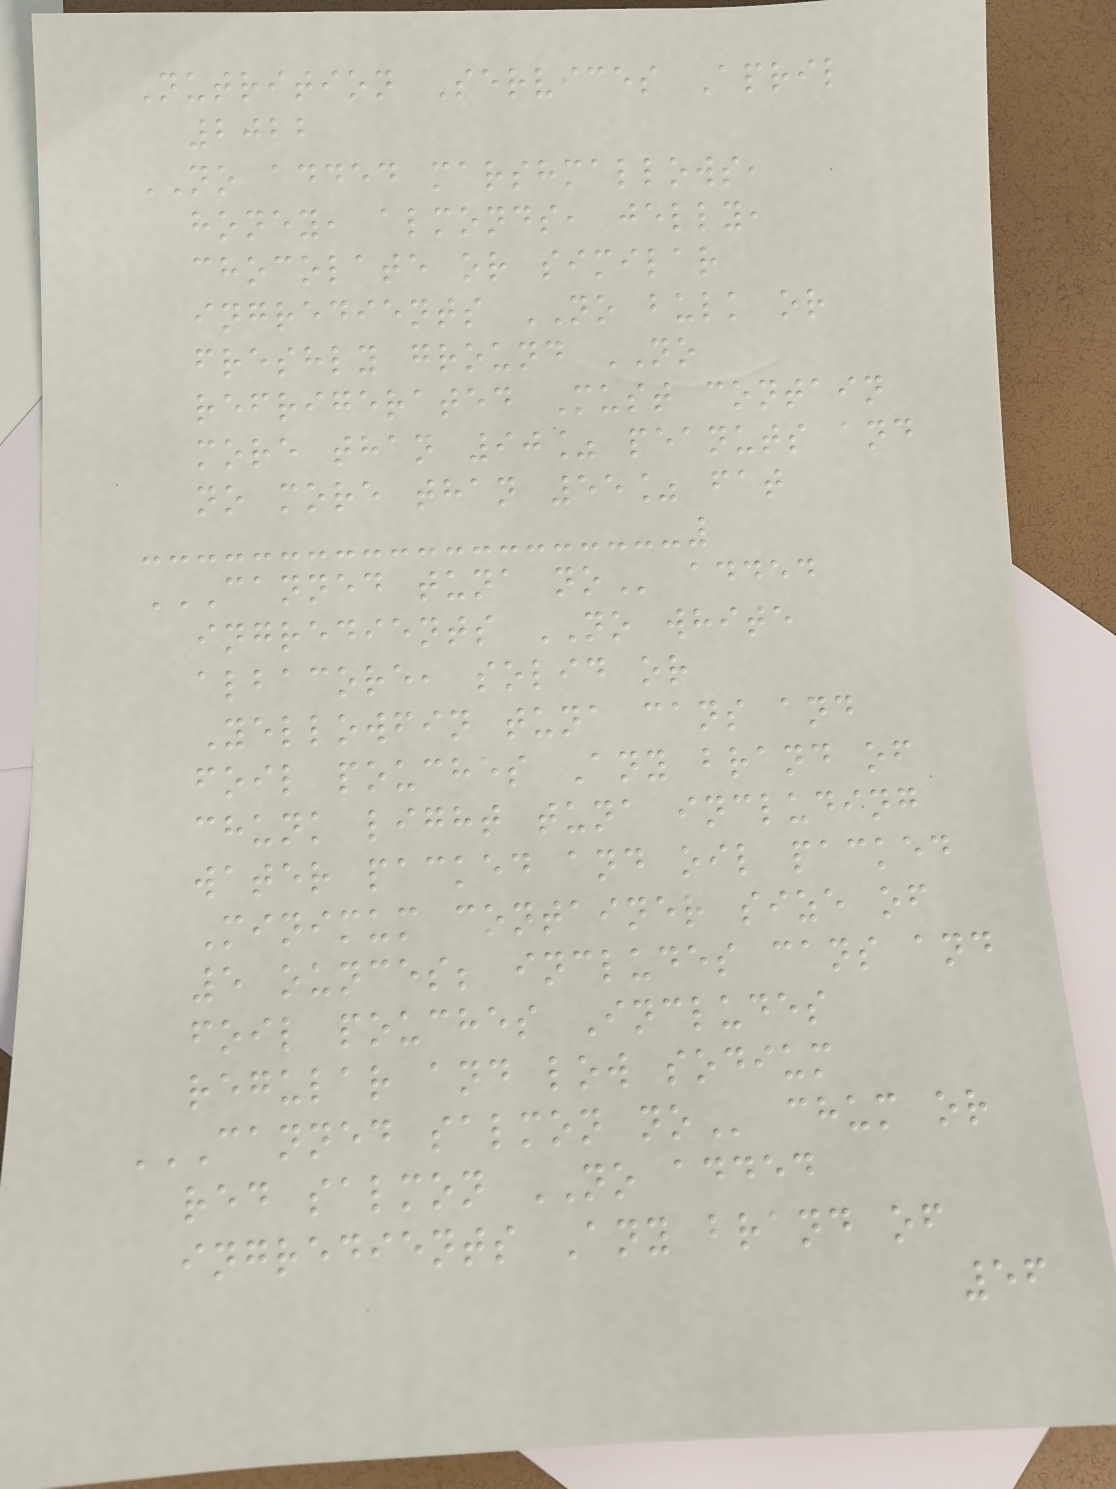Nutrition Services April
2022
NO added marshmallows,
honey, almonds, jelly,
chocolate or similar
ingredients NO bulk or
freshly ground NO
refrigerated Must contain
more than 90% peanuts and
no more than 55% fat
CANNED TUNA NO added
ingredients NO white
albacore, solid or
Yellowfin tuna cans and
foil pouches Any brand of
chunk light tuna including
water packed and oil packed
Minimum container size of
5 ounces; includes cans and
foil pouches Includes
regular and low sodium
CANNED SALMON NO chum or
red salmon NO added
ingredients Any brand of
56
